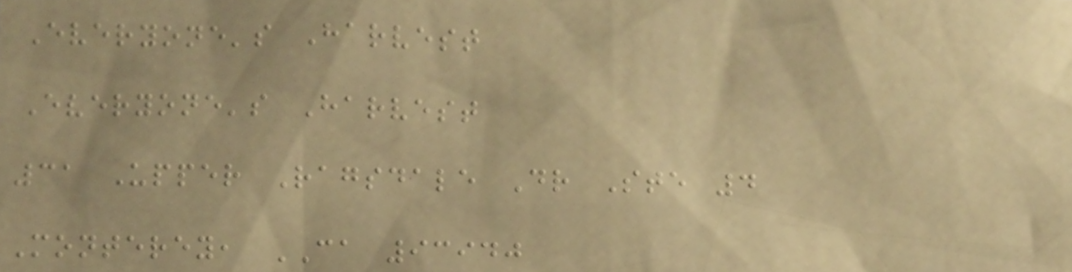Everyone's Harvest
Everyone's Harvest
31 Upper Ragsdale Dr Ste 4
Monterey, CA 93940
